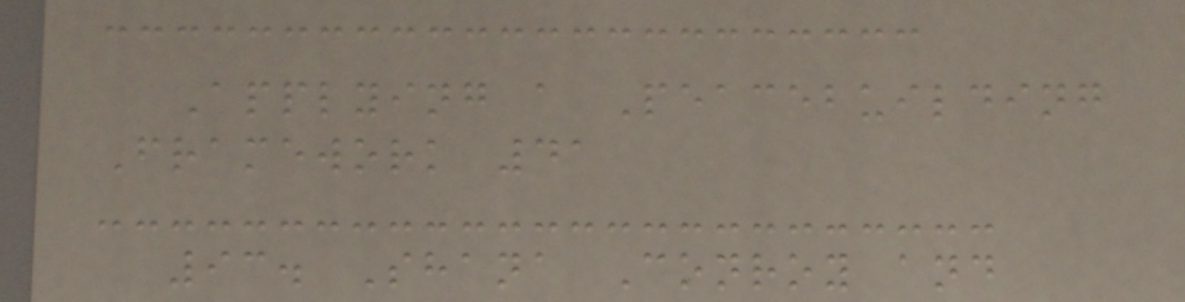Applying a Peacebuilding
Framework 41
93. Shana Conroy and
